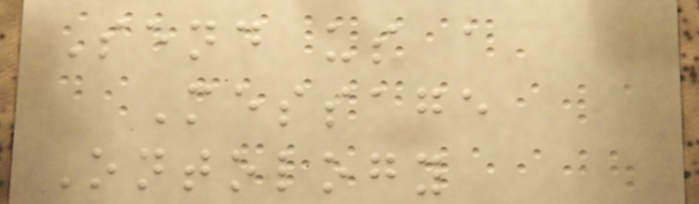Send us a
Message
Ontology
